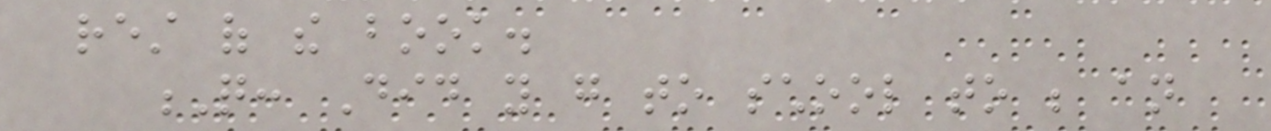rest of the book.
Q: Did you go to school to be an
